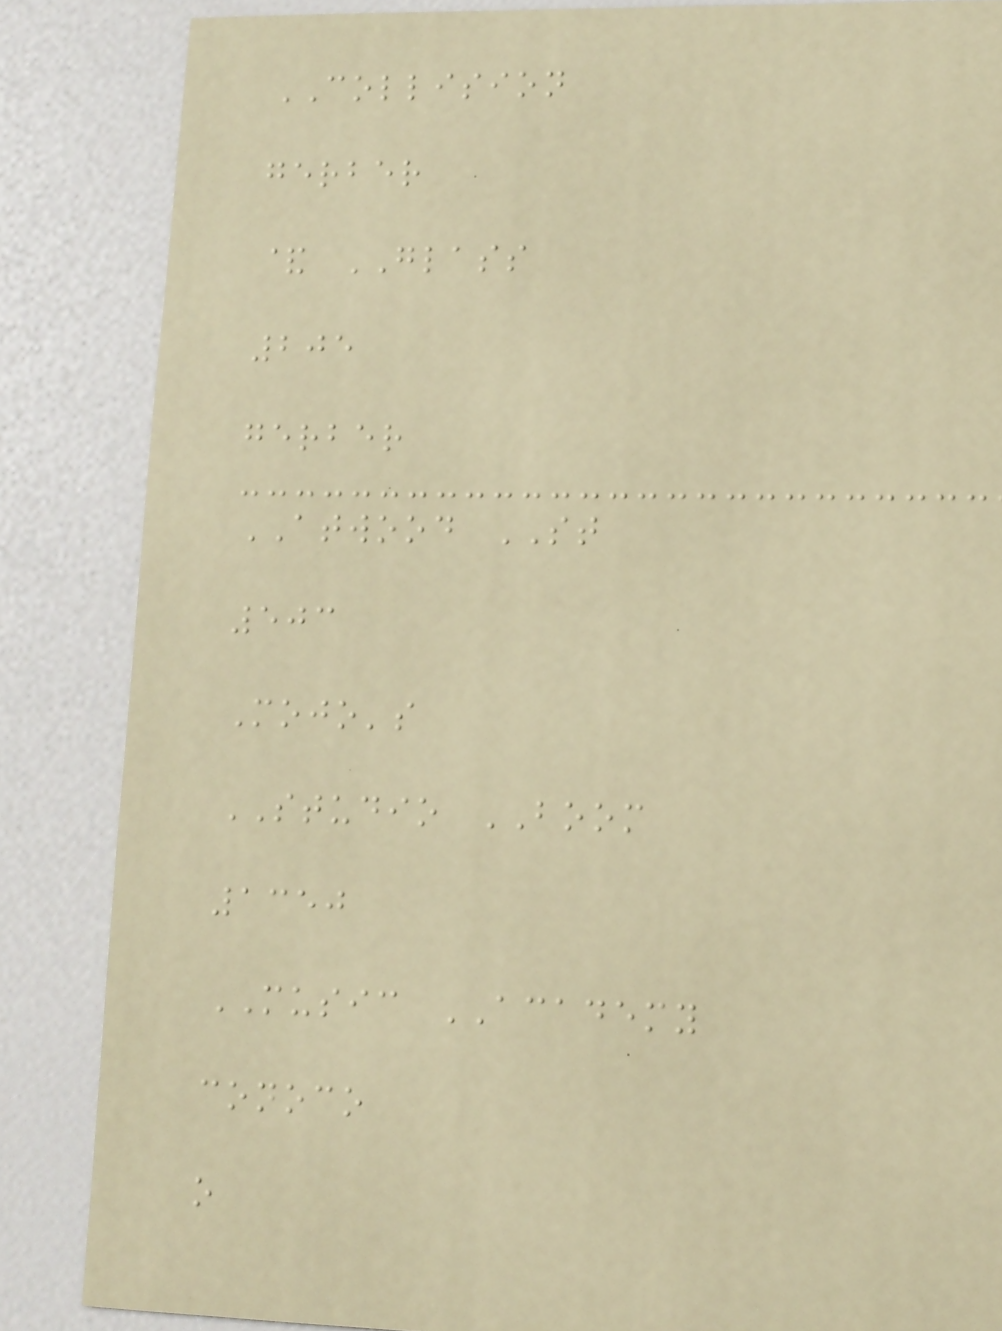COLLISION
gerber
& GLASS
205
gerber
ATWOOD ST
503
Mojo's
STUDIO BOOM
1350
MUSIC ACADEMY
conoco
o
